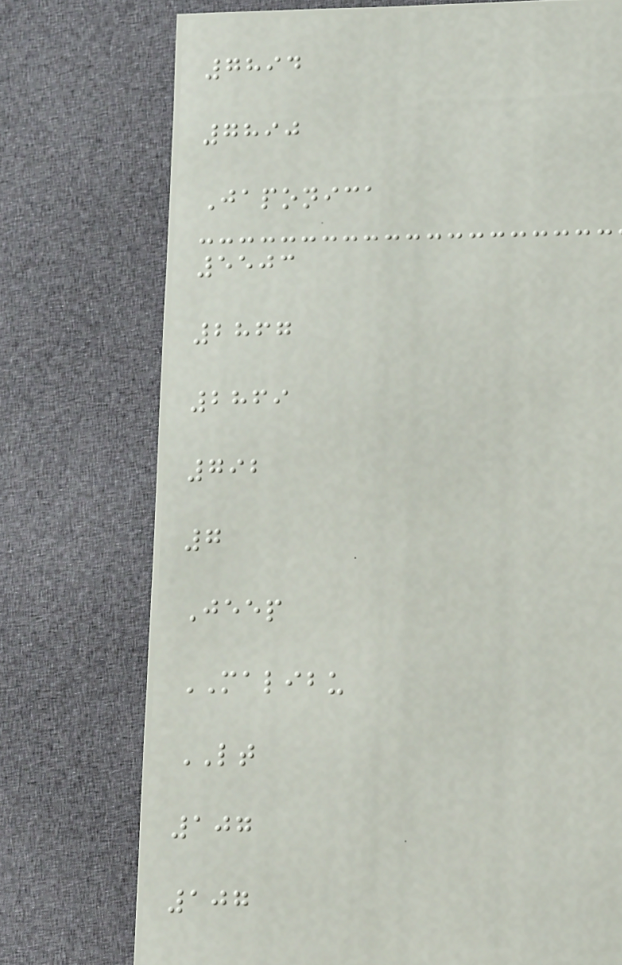7894
7890
Japonica
5503
2867
2869
792
7
Jeep
MALIBU
LT
107
107
